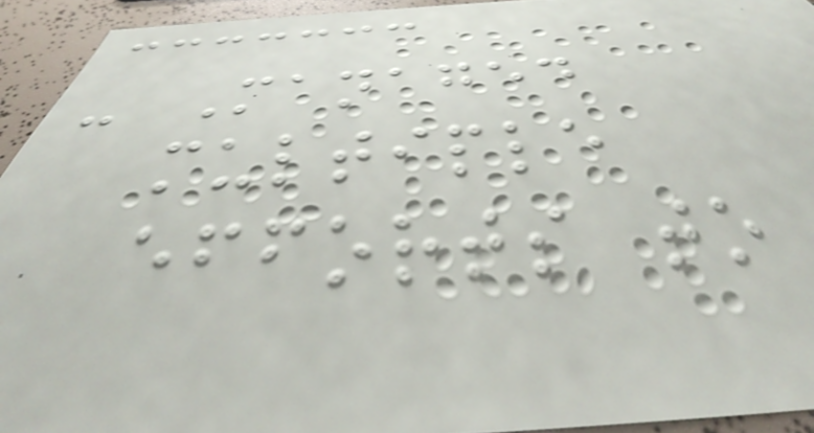- Managed
multiple
efforts to
